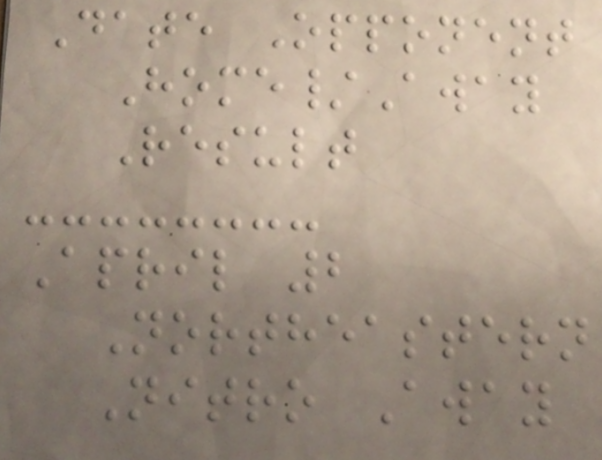Date Opponent
Home/Away
Result
April 2
Northeastern
Nitro Away
